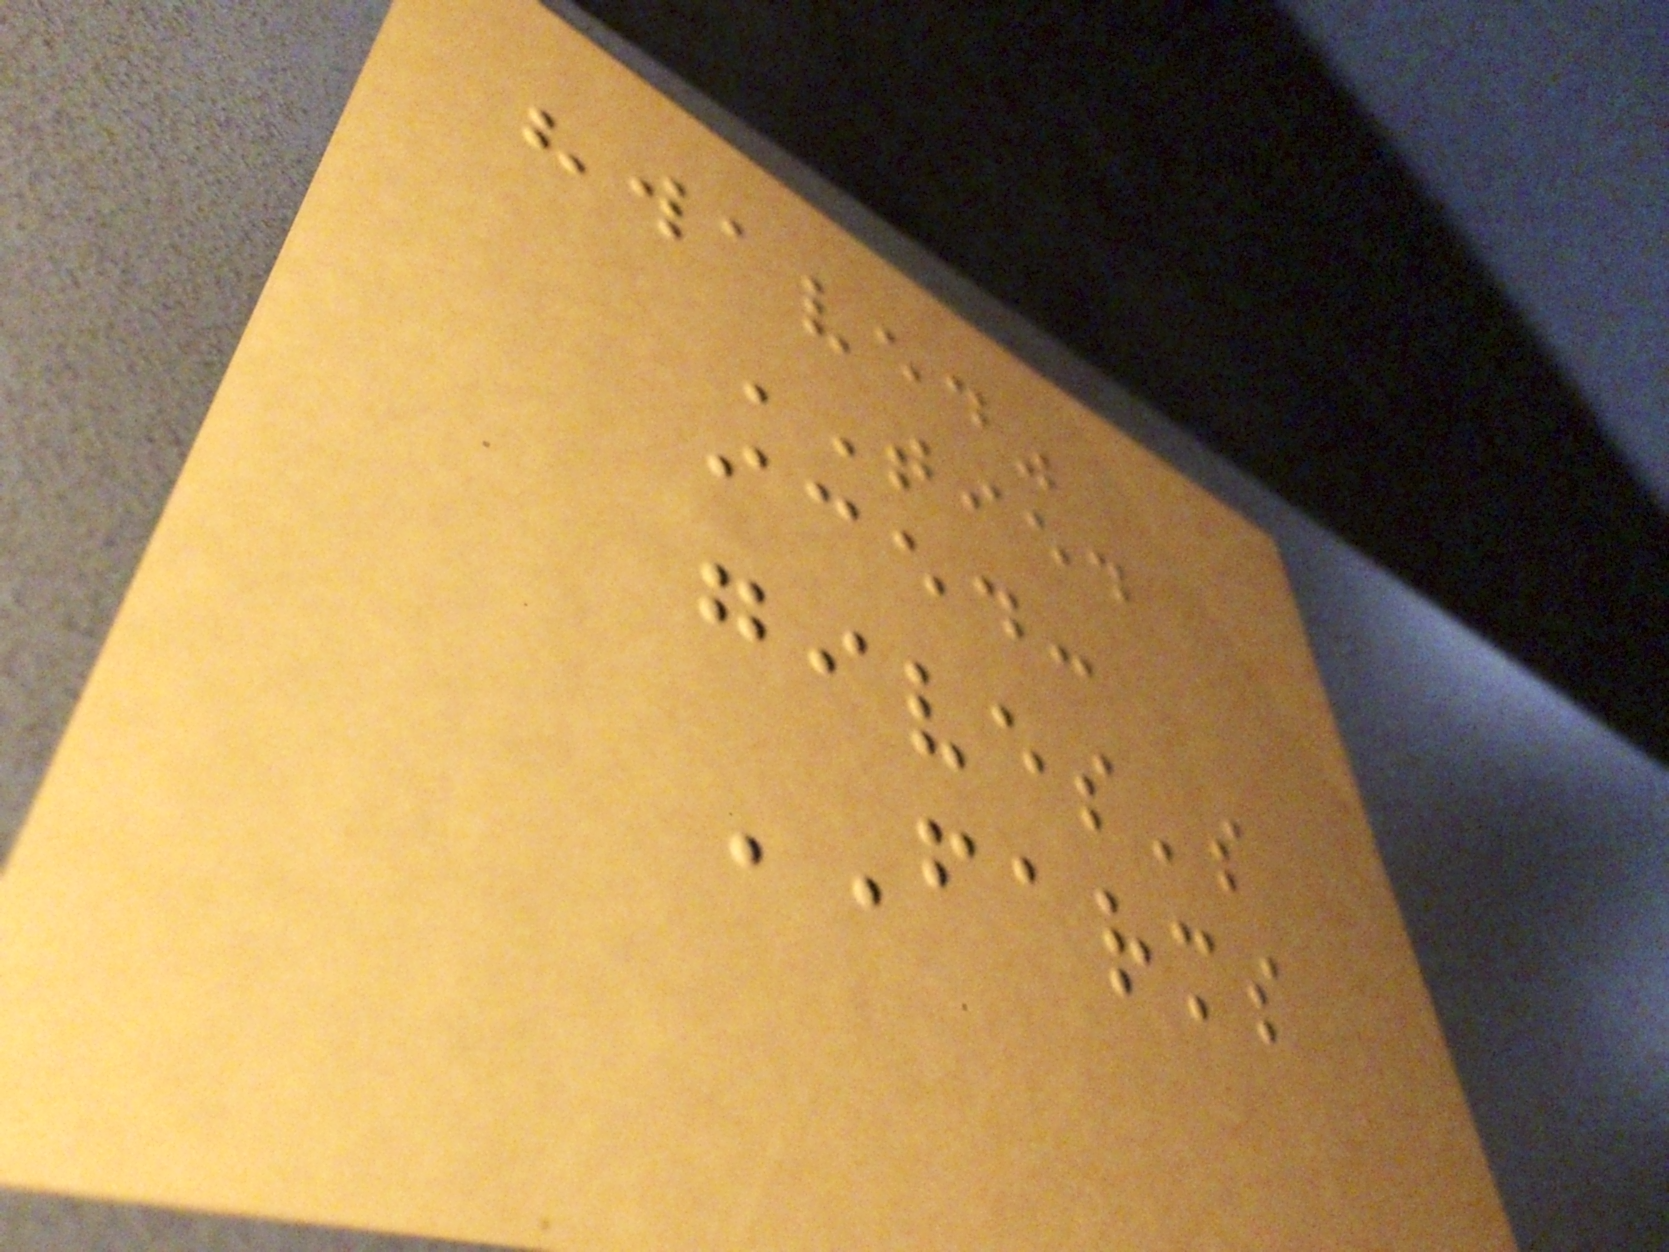"waved"
TIED
iced:
gives's
FARMS
